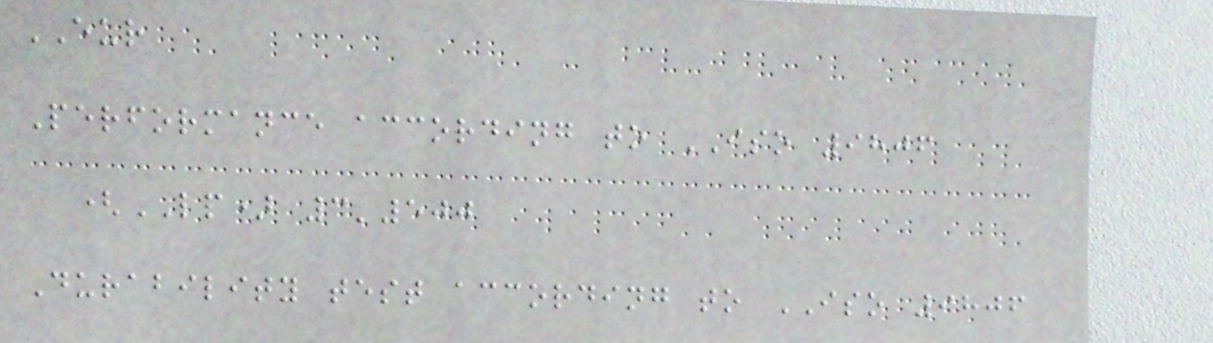EUR
Performance according to ISO 9806
(LP) 3'500
Durability test according to ISO 9806
